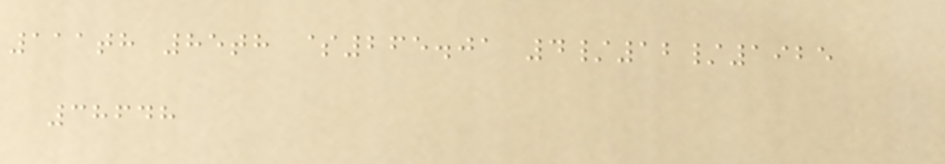111th 85th $265.01 4/12/1925
38648
